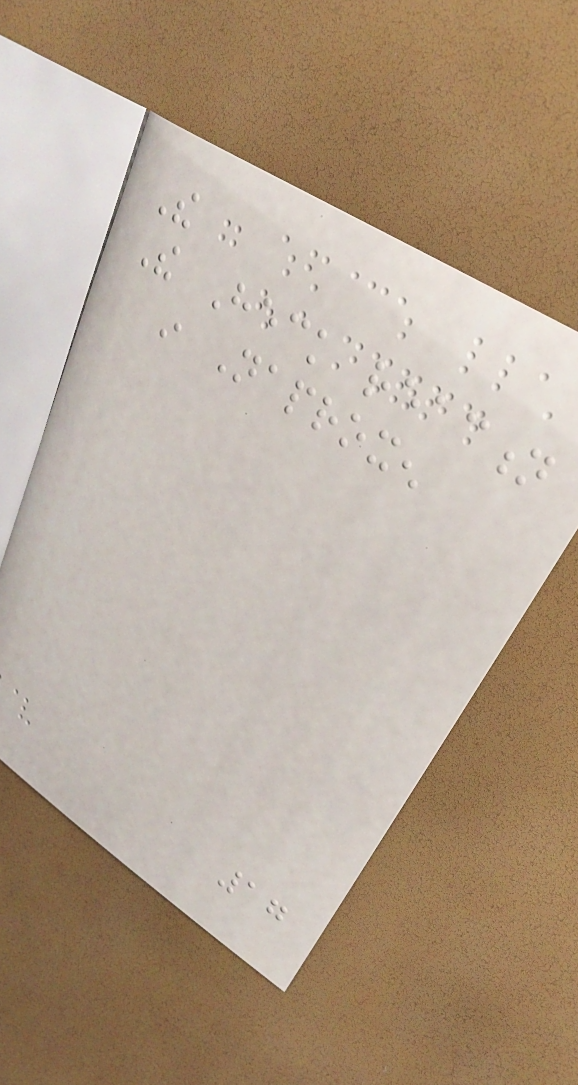The
The Heck reaction
in Naproxen
17
